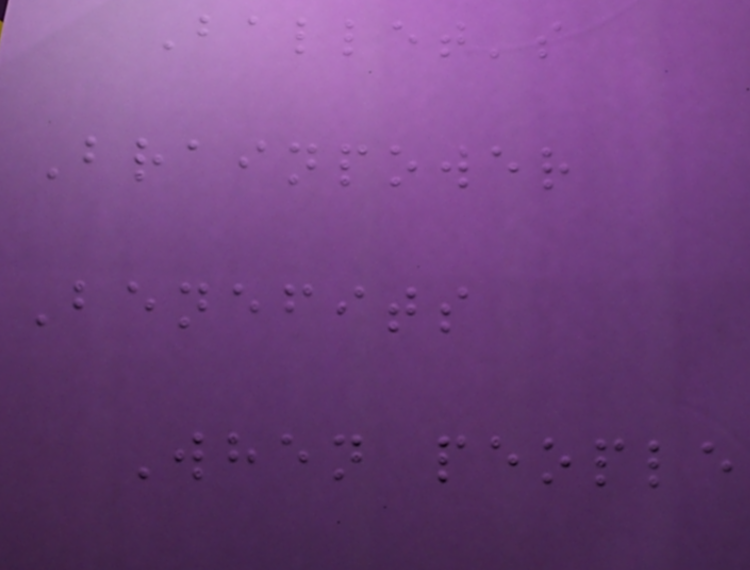Ballet's
Brainpower
Benefits
When people
